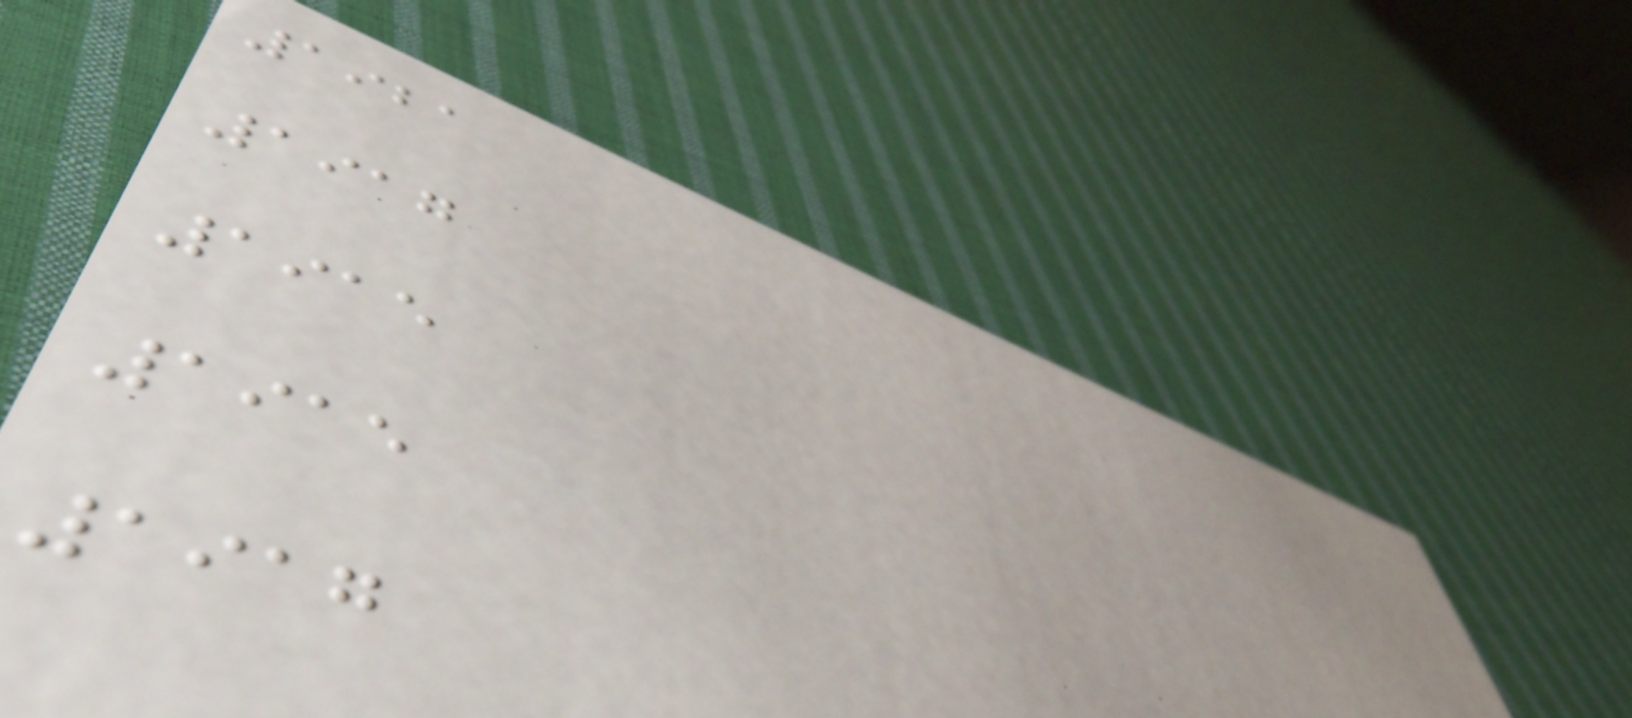1921
1917
1915
1915
1917
